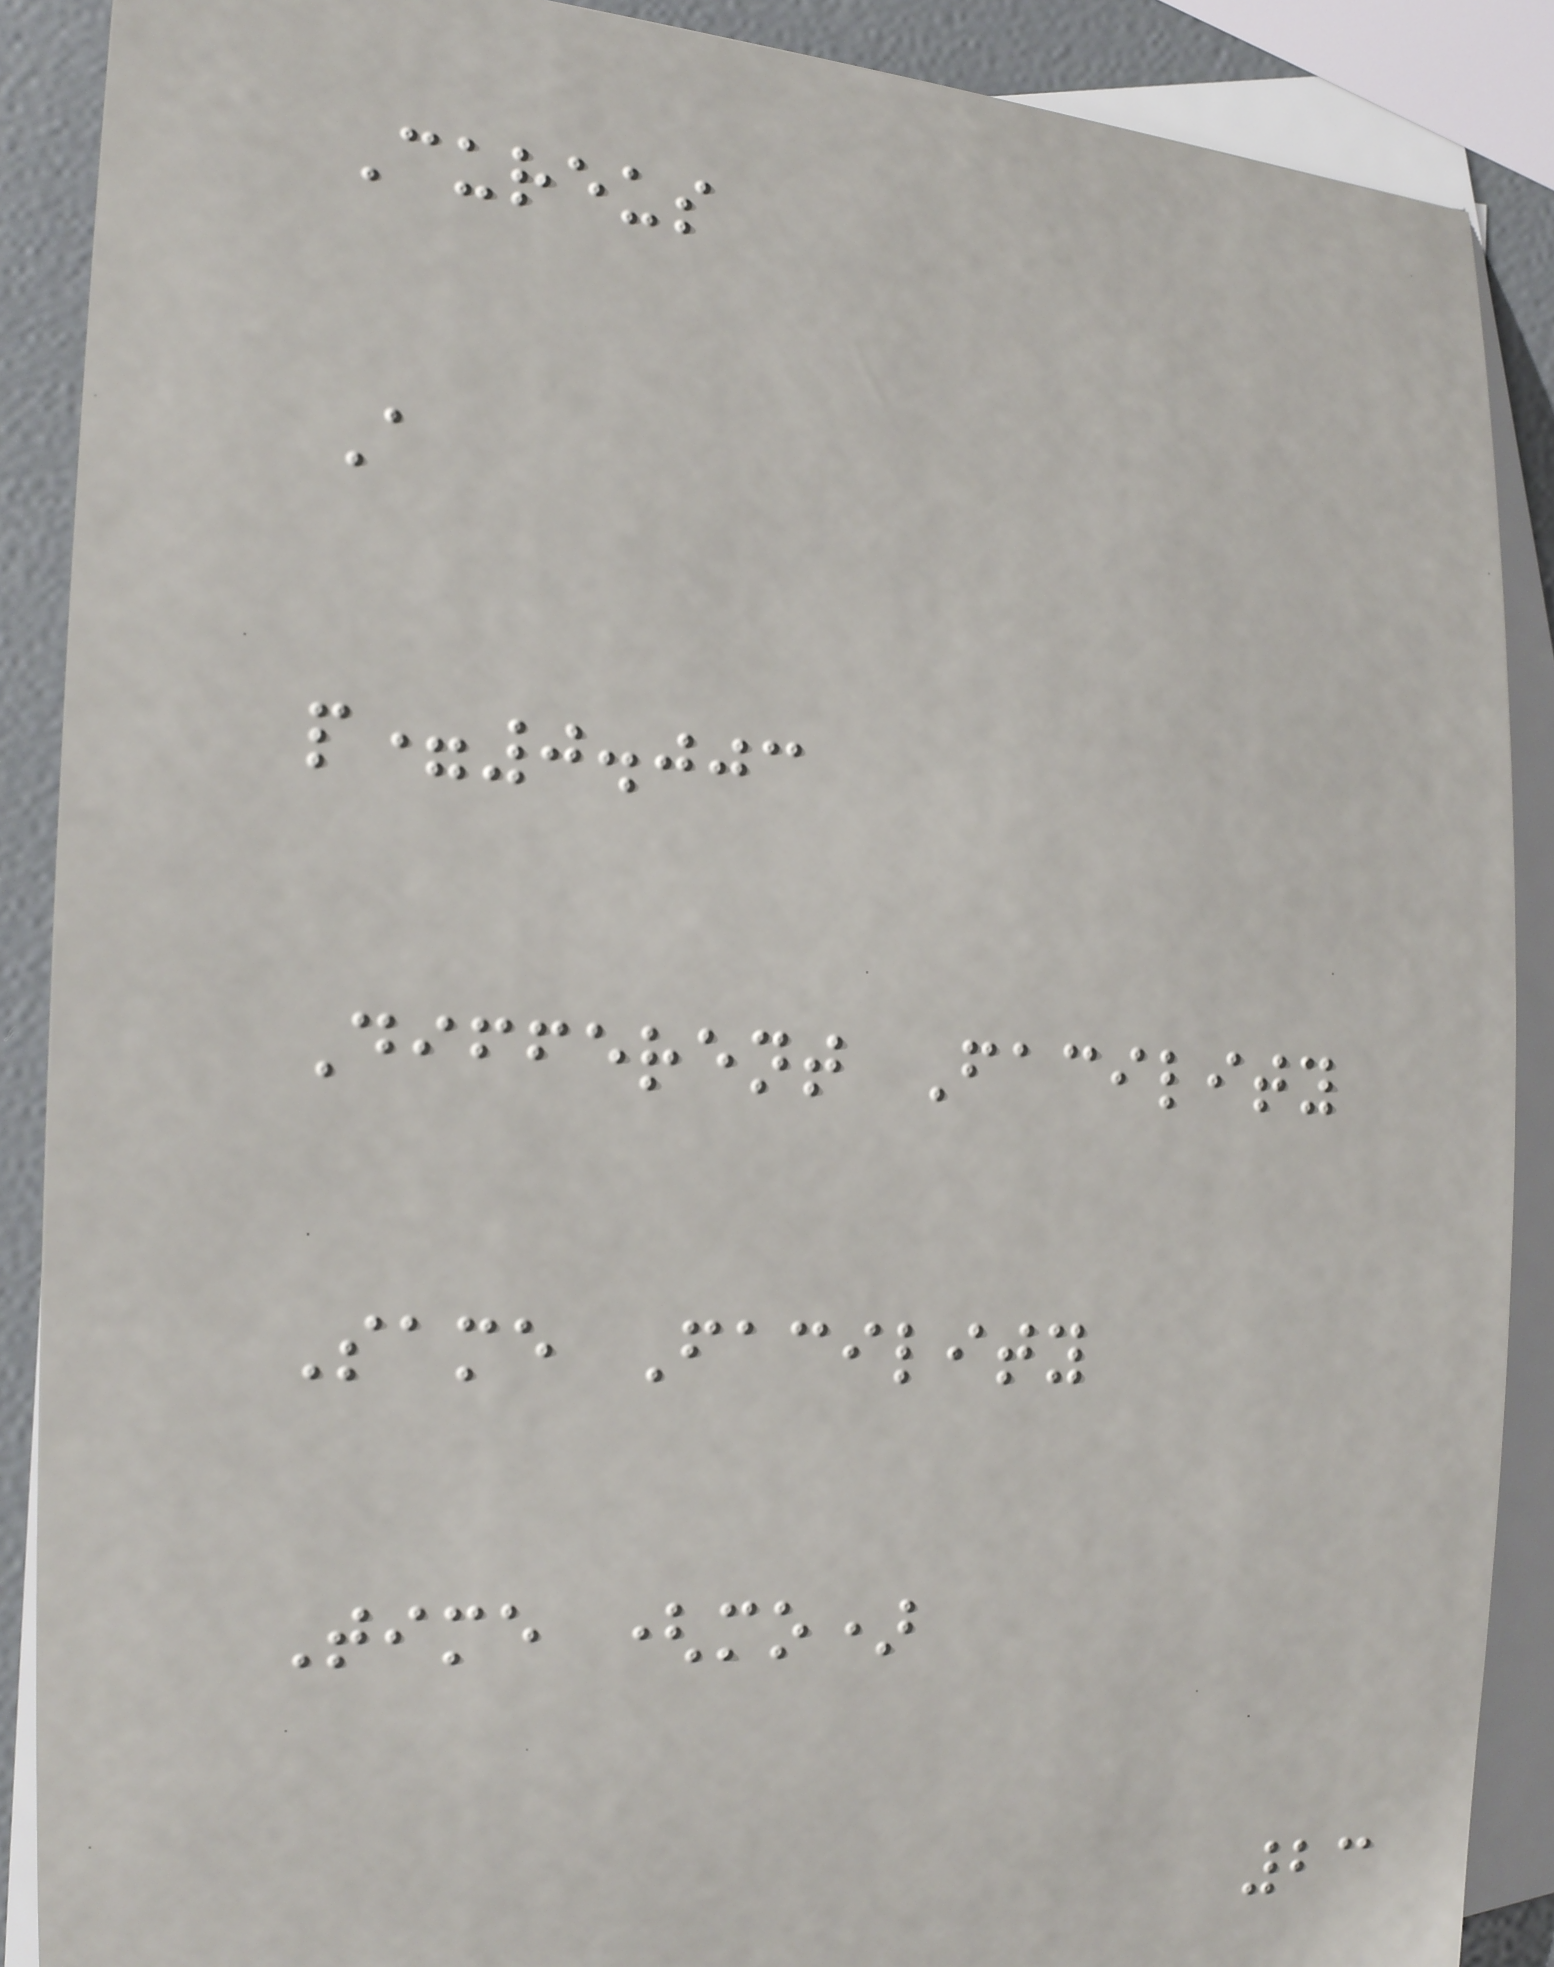Cureus
A
p=0.003
Different Facility
Same Facility
Time (mo)
23
